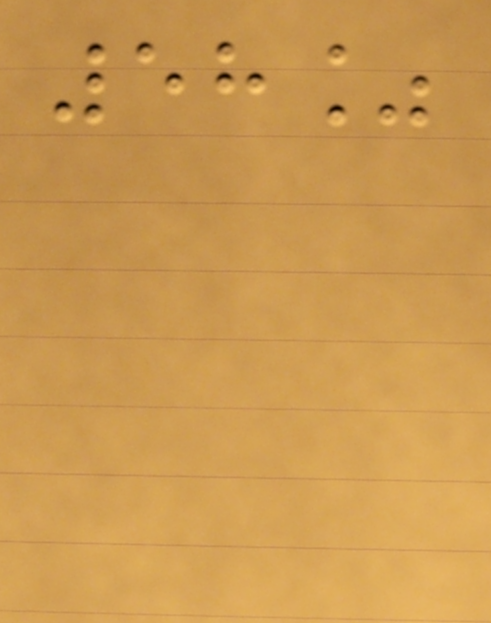58%
